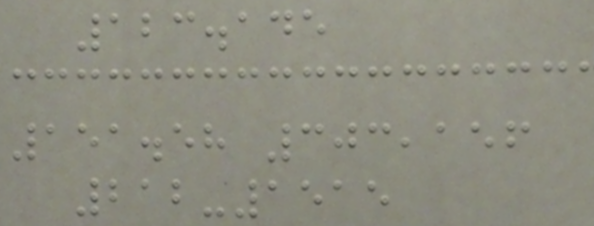123.145
151.58 303,156
212-1515
